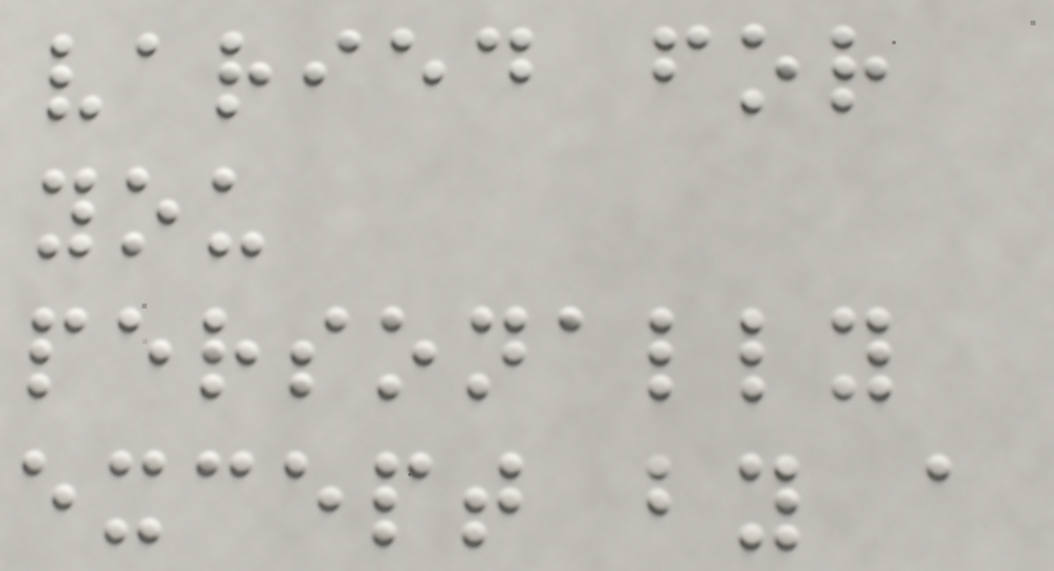varied for
you
personally
except by a
